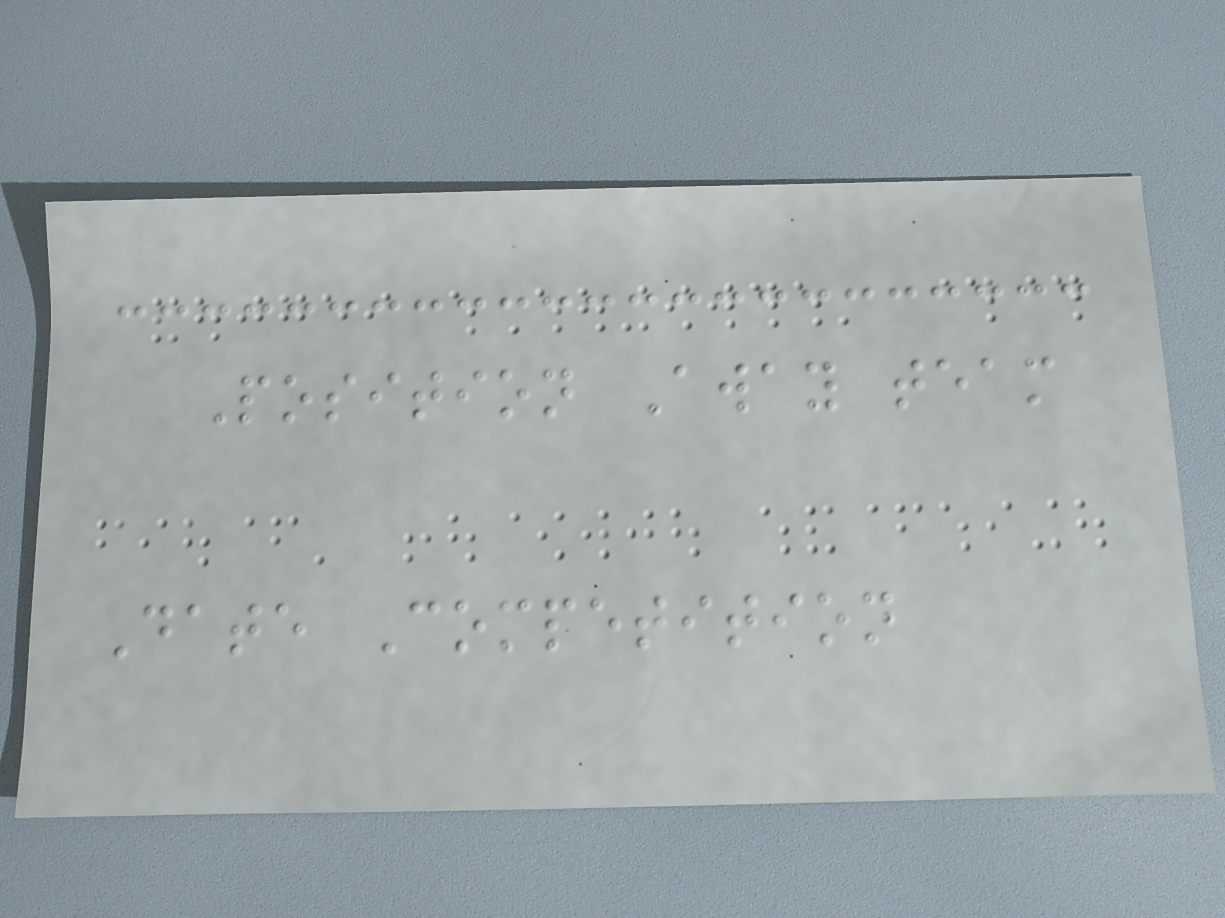Position Away team
Date Competition
